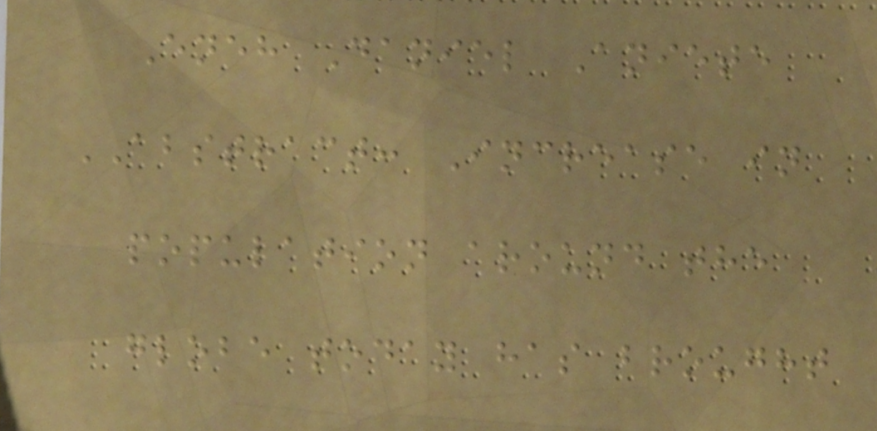Eneh Daniel Aniete
ABSTRACT: Increase in
population around the
globe today has brought
